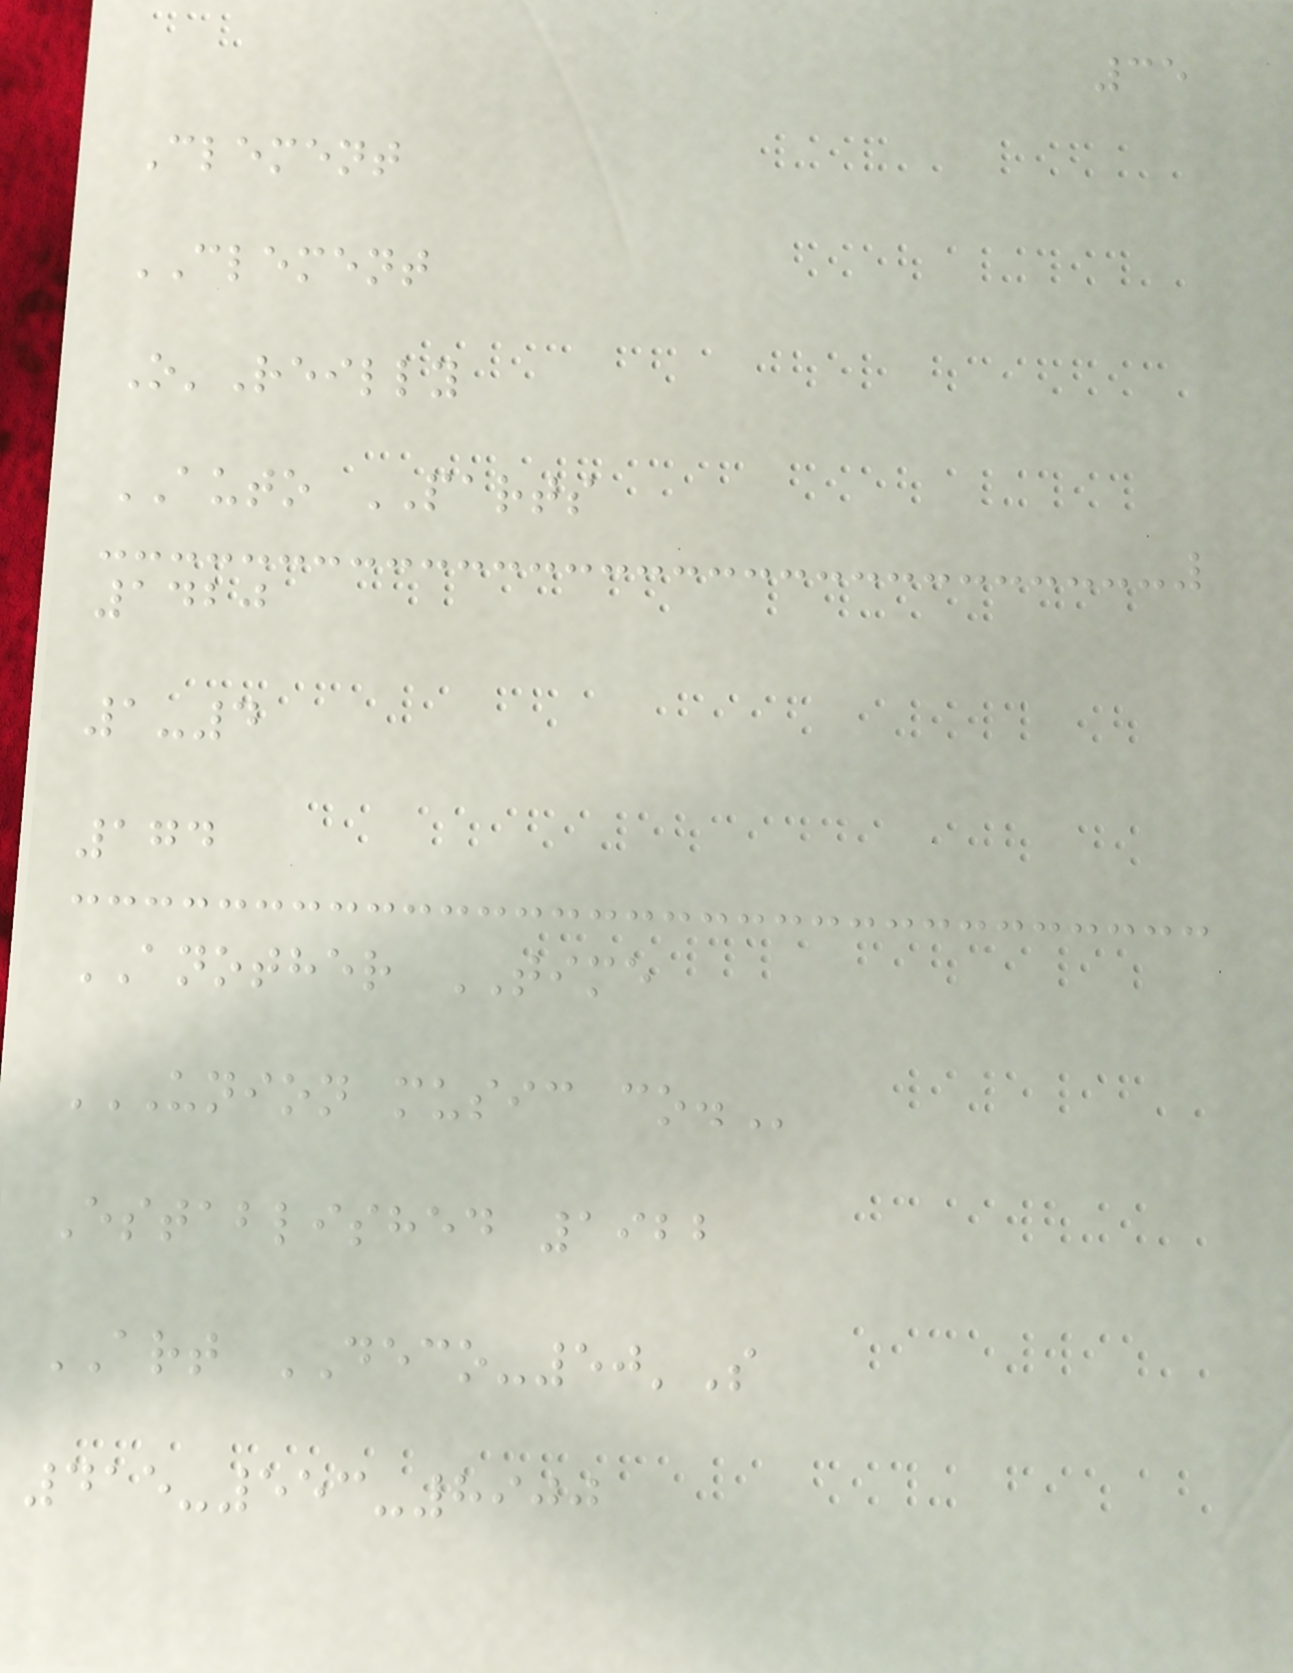35
Clement
CLEMENT
O'Reilly
AUTO PARTS
1420
1-4
174
ANOTHER TIME
UNION MUSIC CO.
Established 1922
ART DECO-50'S
415-553-8900
